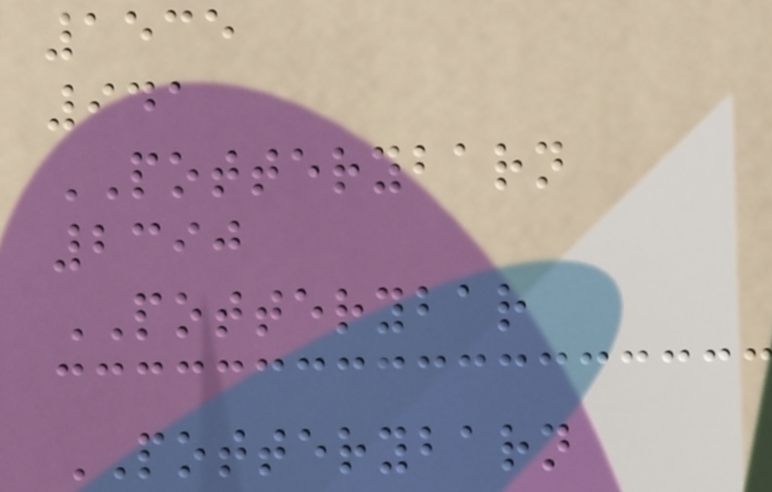1535
941
POTTERYBARN
2390
POTTERYBAR
POTTERYBARN
